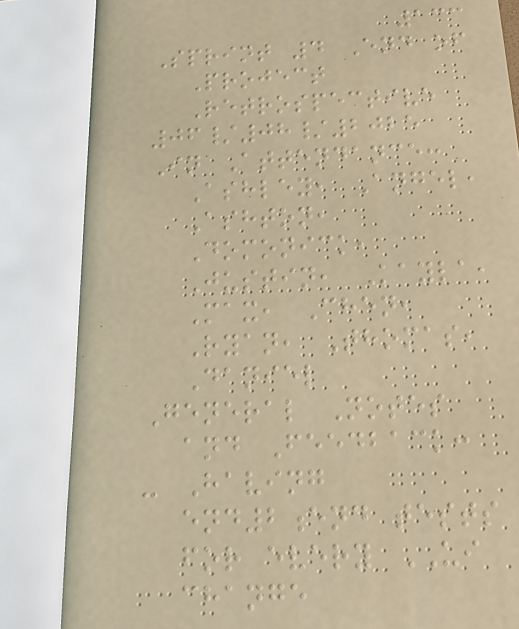133
Sprint 4 End of
Project
Retrospective
06/08/2025
In Attendance:
Ashley, Angel,
Ashton,
Domonick,
Justin, Kayla,
Max, Chen,
Ryan, Thomas,
Daniel
General Notes
and Feedback:
- Having
end2end tests
for every UI
change
